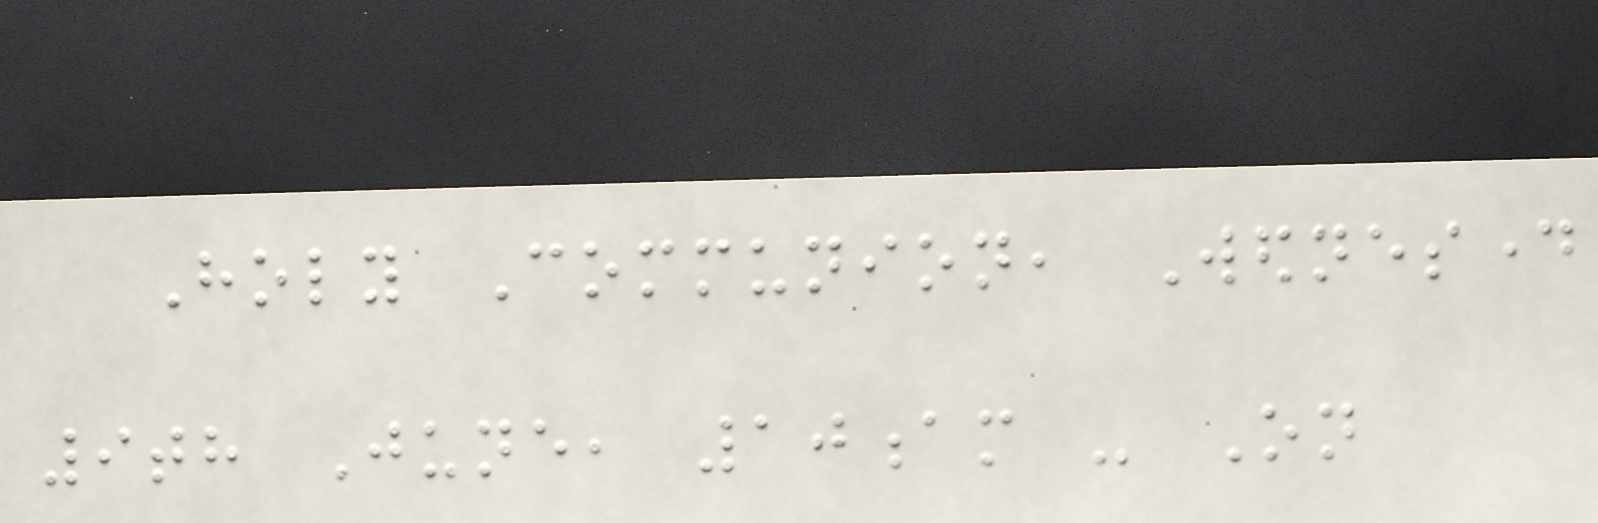Holy Communion, Wednesday
9th June, 10am - On
